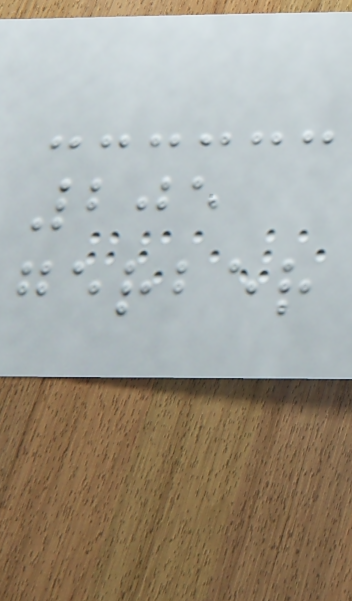205
gerber
